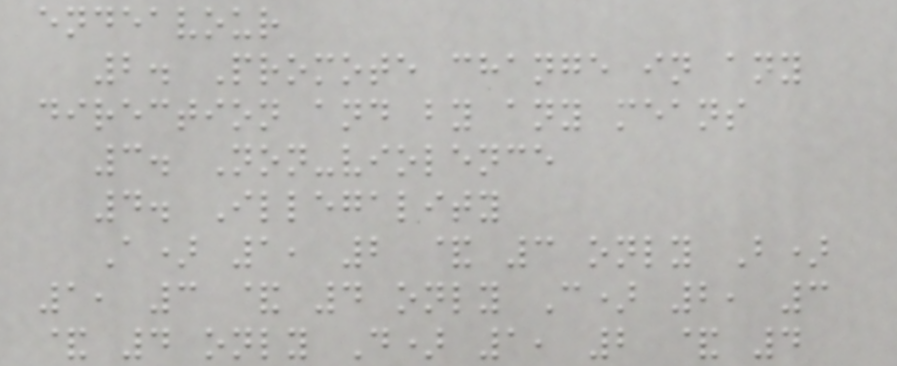endeavour
2. Promote change in any
direction and by any means
3. Non-violence
4. Illegality
A) 1, 2 & 3 only B)
1, 3 & 4 only C) 2, 3
& 4 only D) 1, 2 & 4
